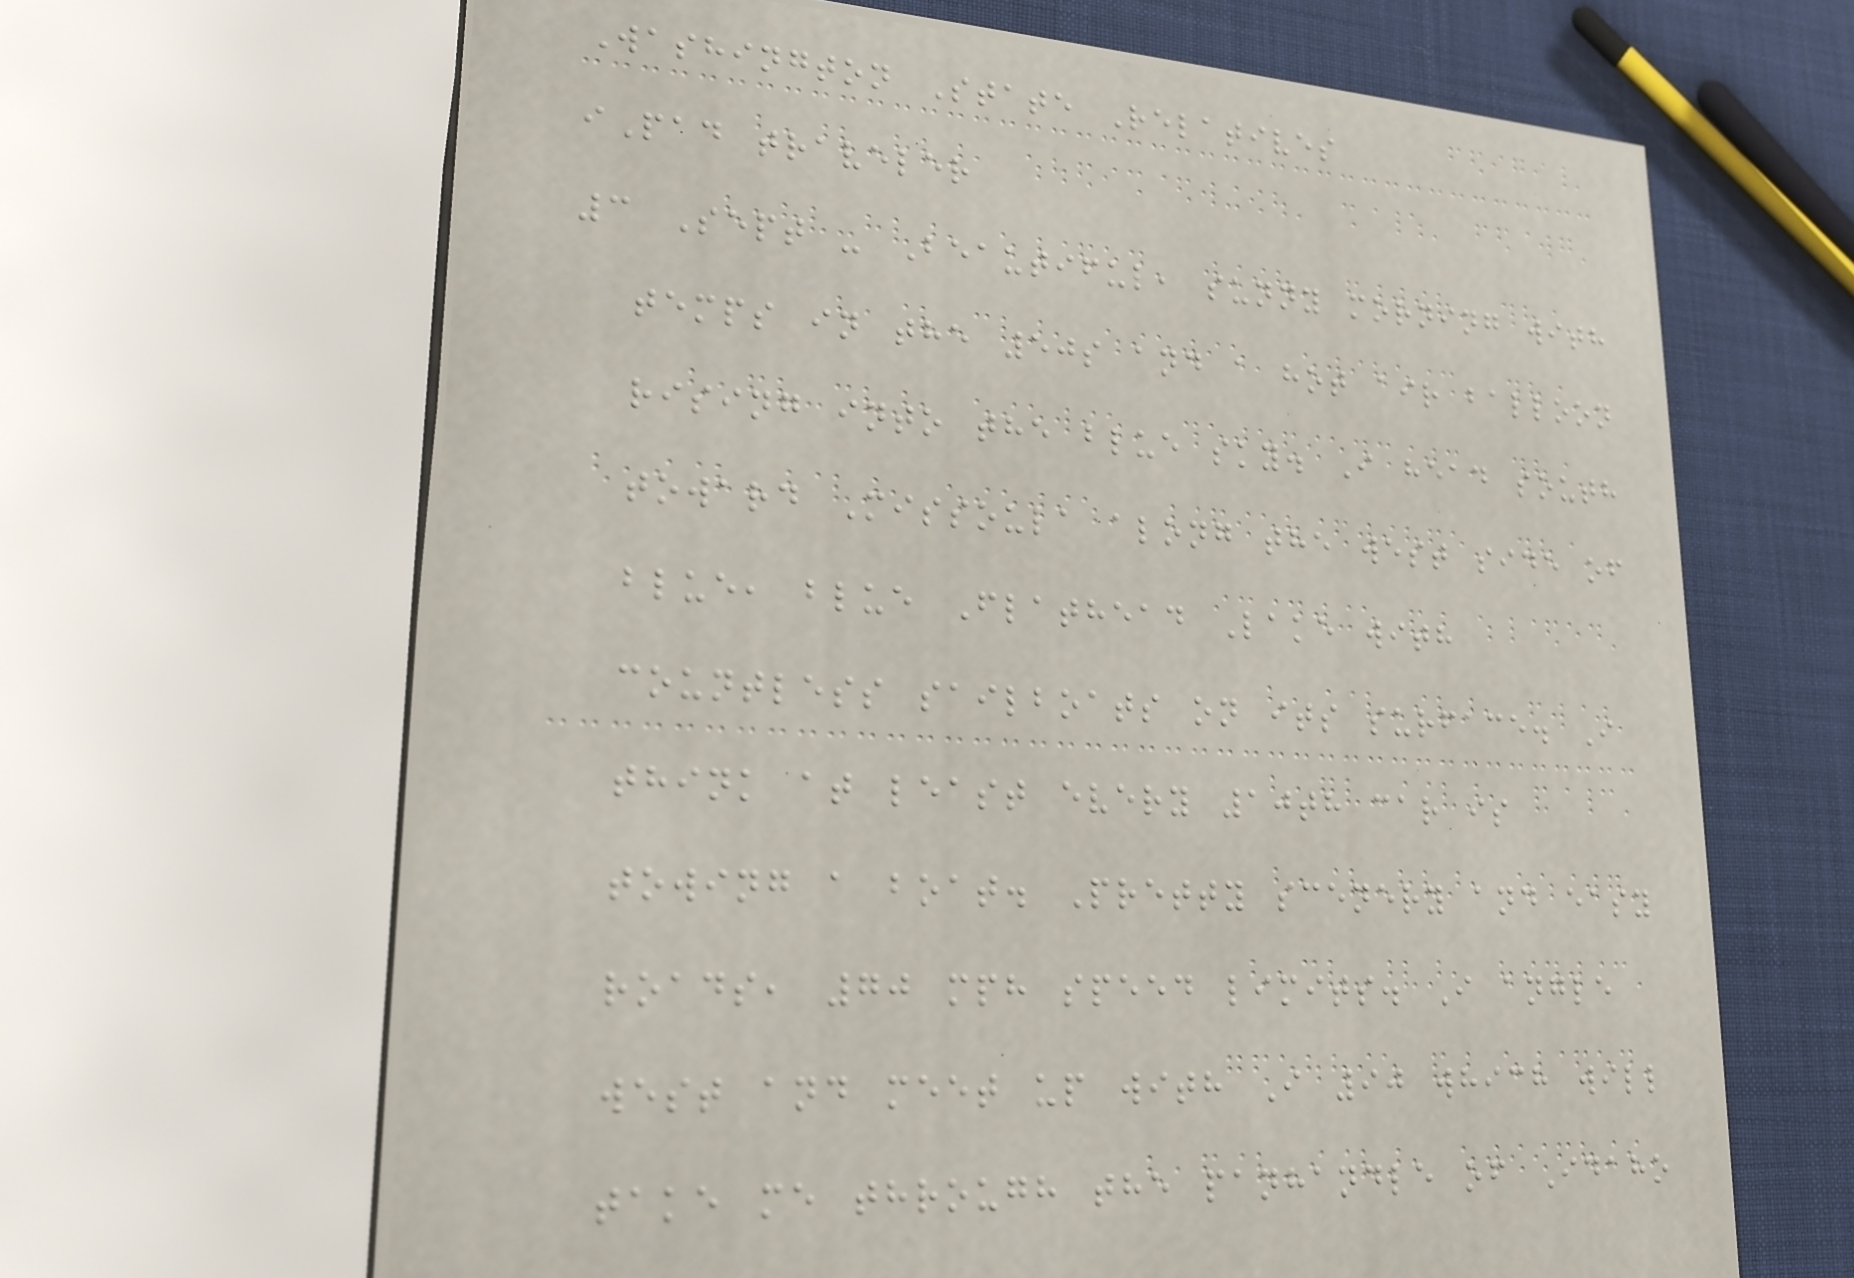Washington State Relatives
iPad traveler
3 Sept - Beautiful, sunny morning with
temps in the 50s and a hot air balloon
rising into the blue sky. I head south
toward Missoula along the west side of
blue, blue Flathead Lake with
countless sailboats on its surface. I
think at least every 10th car is
towing a boat. Pretty scenery and easy
roads, 70 mph speed limits. I angle
west and meet up with I 90 which will
take me through the panhandle of Idaho
